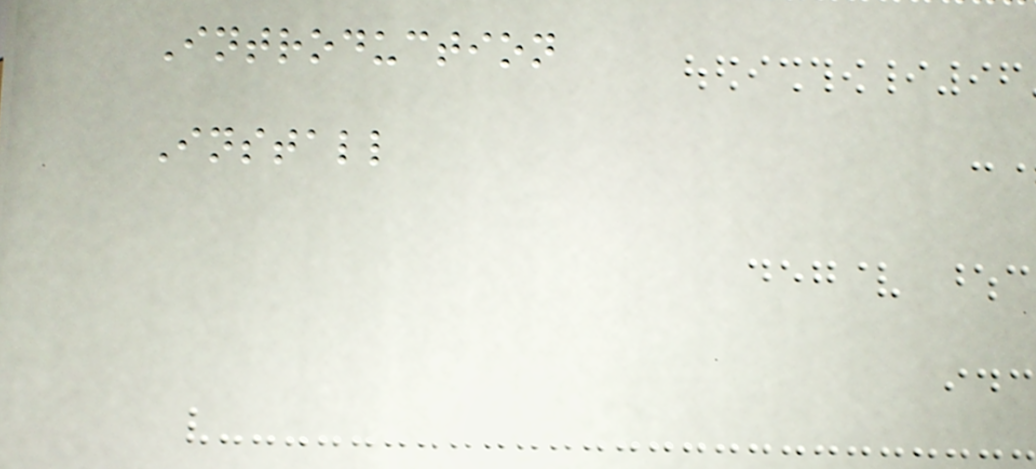Introduction
Install
